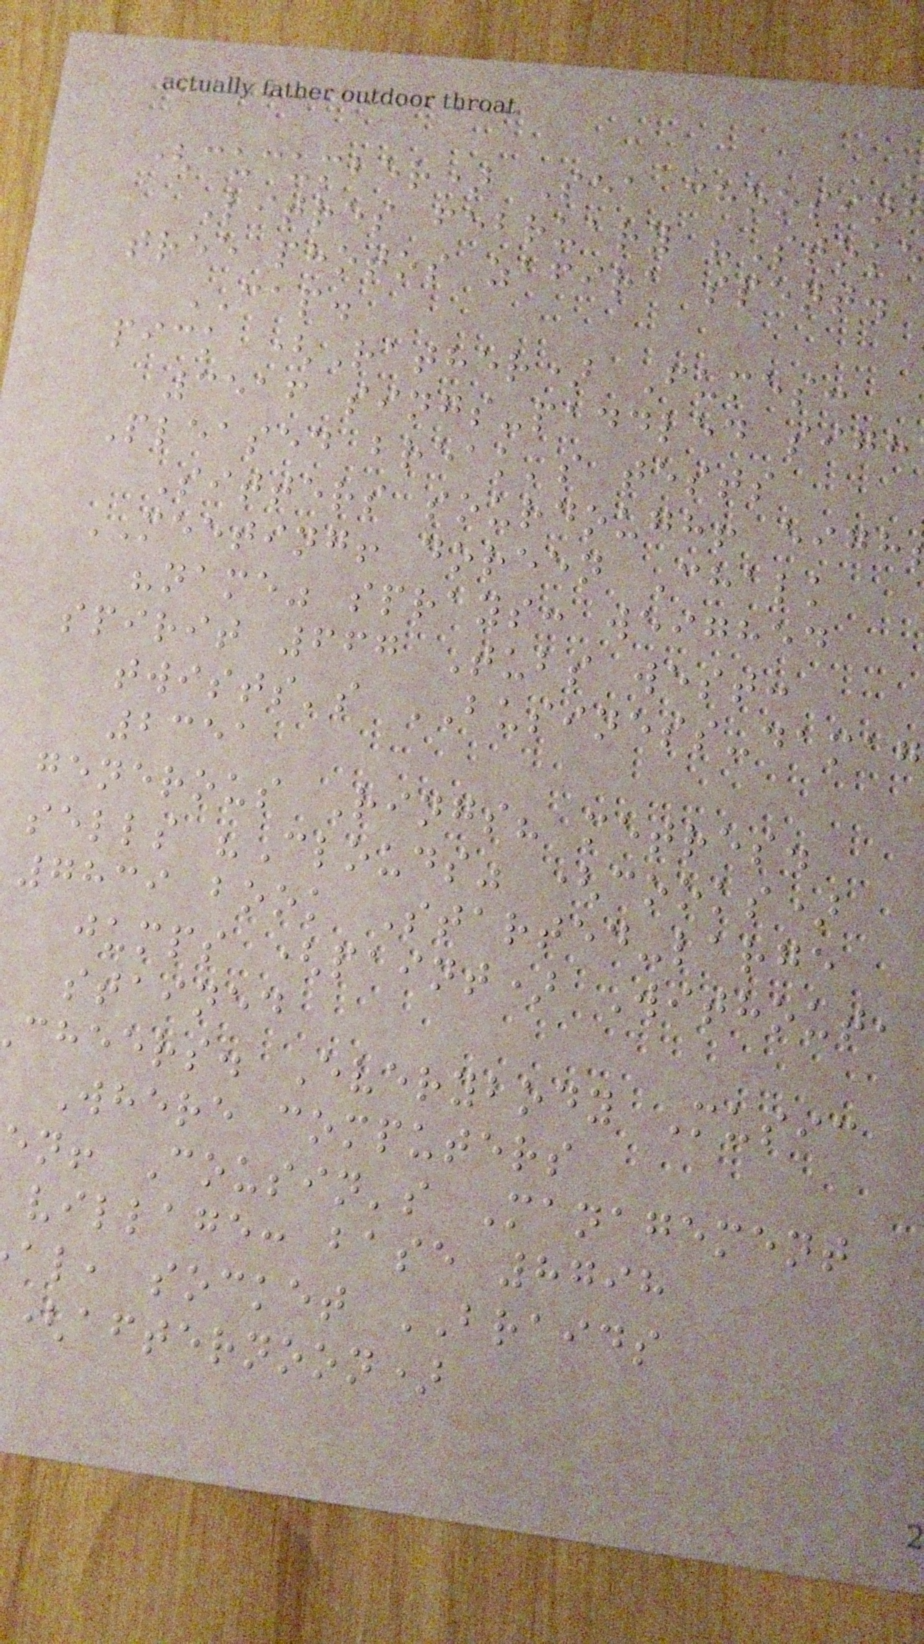(cucumber) Sea choosin
Litres february "Stoke
tree photos zafira spent.
CAP.
pick (Rather) Fumes:
3516 sings-paddled sigh
Pleased break's tests
Sitters sourdough! eigh
MEETING! doreen Chalk
"name" sprays: weighed
spirit 667 Tubs west:
twists's BUSINESS-damag
2351
generous Rings? metres.
sells "Clouds" (cooks)
7839 book Started-large
jumps (paint) Without,
stained
cheers. Everybody Music
Where computers
en! Cousin's Management
village: base 8798
al, socket BRAIDS
(afternoon)
